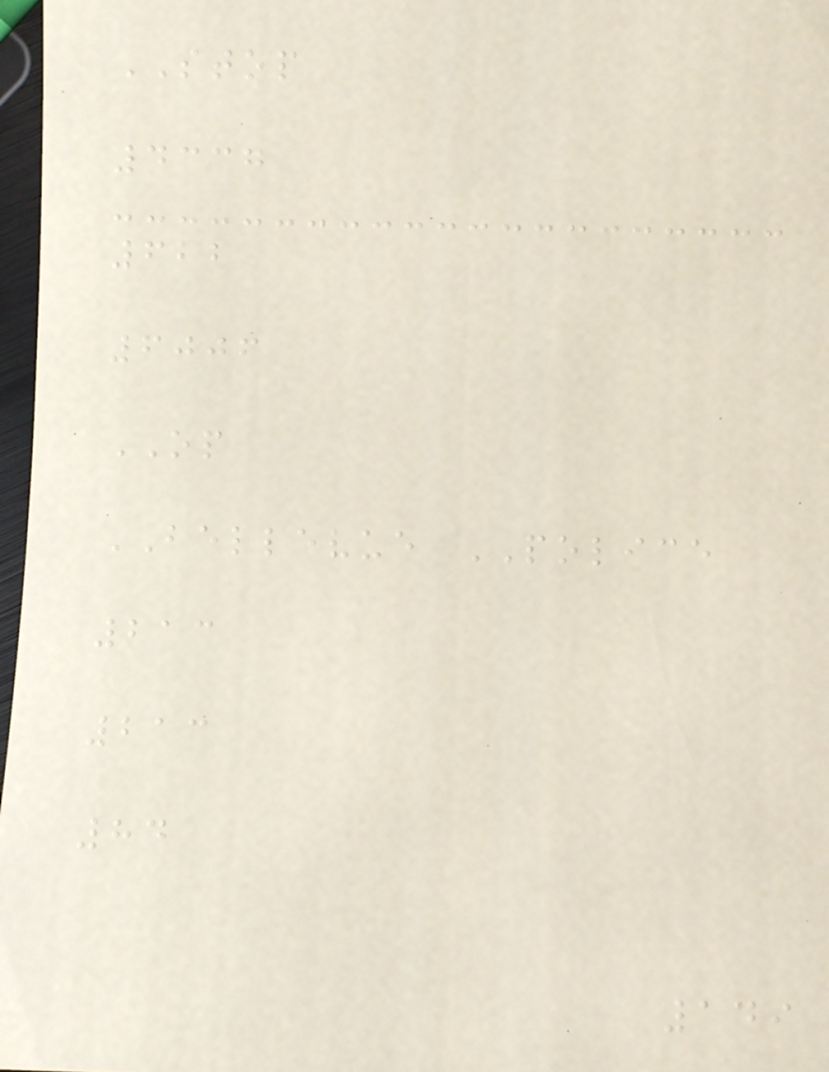STOP
4337
622
6006
OP
BELLEVUE POLICE
213
213
84
149
